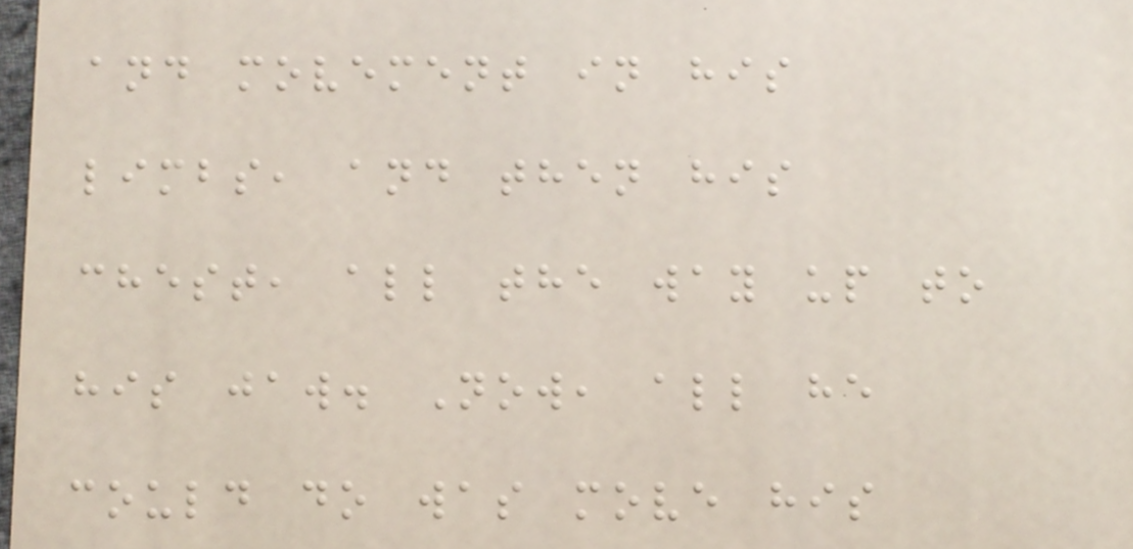and movement in his
limbs, and then his
chest, all the way up to
his jaw. Now, all he
could do was move his
